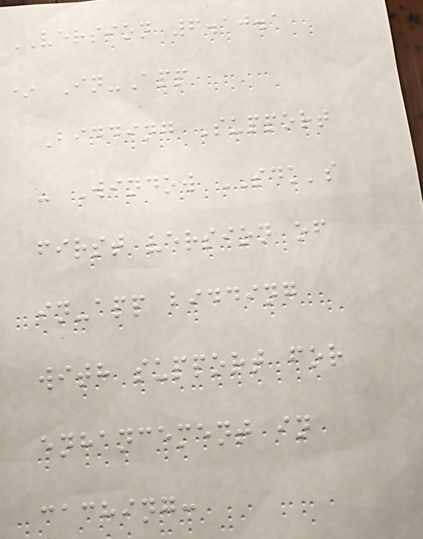VERSION 6.10.1
* In-App
Bidding Support
- Window SDK's
first version of
in-app bidding
with support for
enhancement in
caching:
